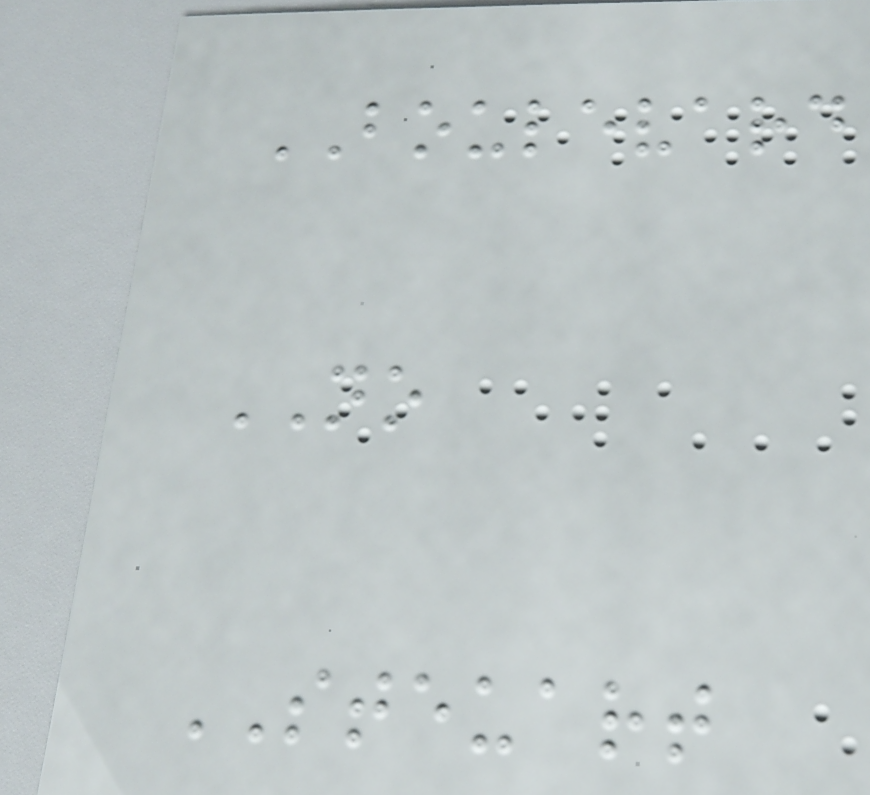BOULEVARD
NO
STEUART
